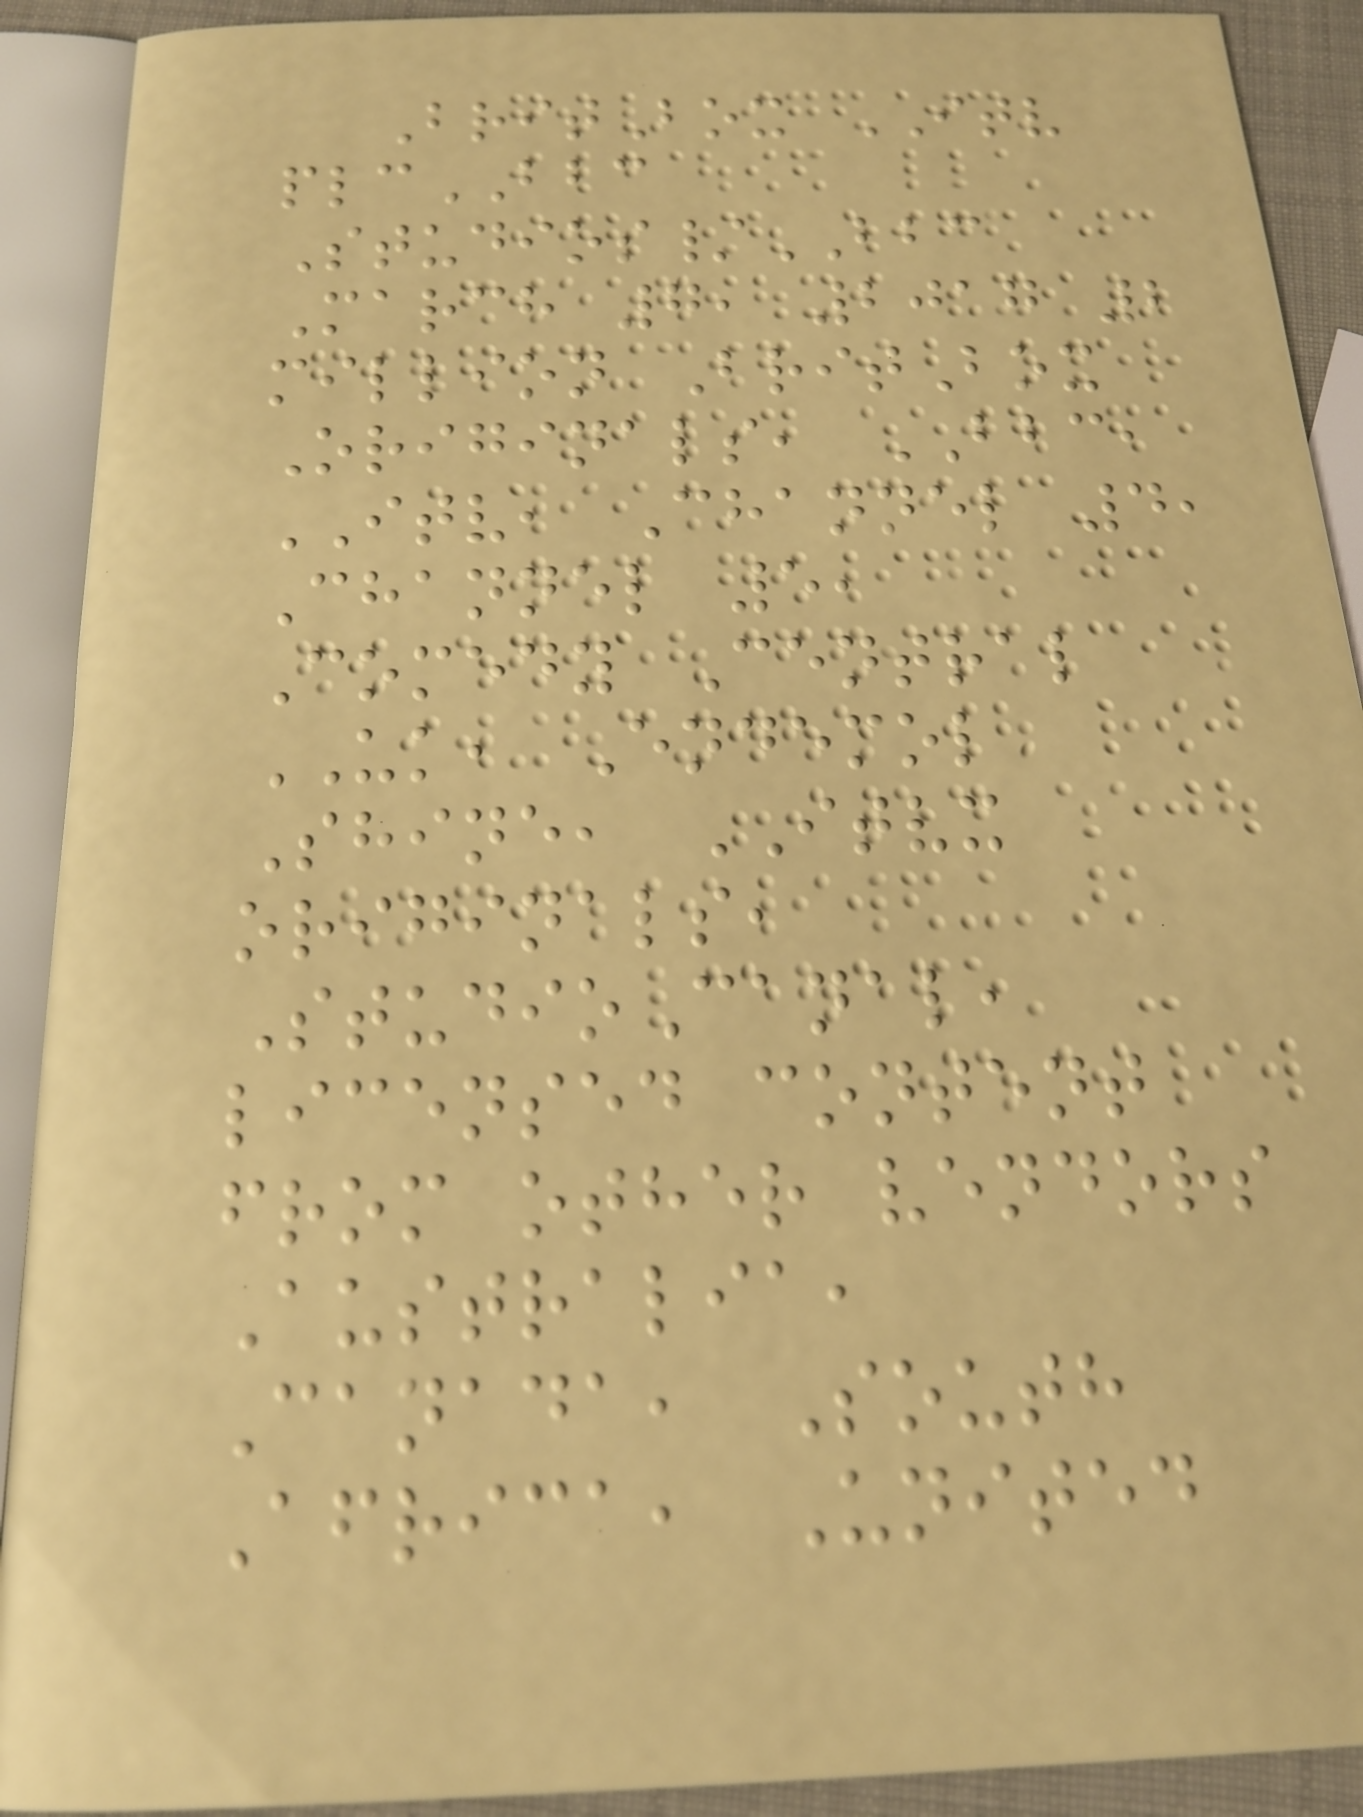BritBox ITV
plcBBC
Studios/BBC
March 7, 2017 2
million BritBox
Originals, BBC,
ITV, Channel 4,
Channel 5,
Comedy Central
UK, Endemol
Shine, ITVX
originals,
StudioCanal,
licensed content
from other vendors
Australia,
Canada, South
Africa, United
